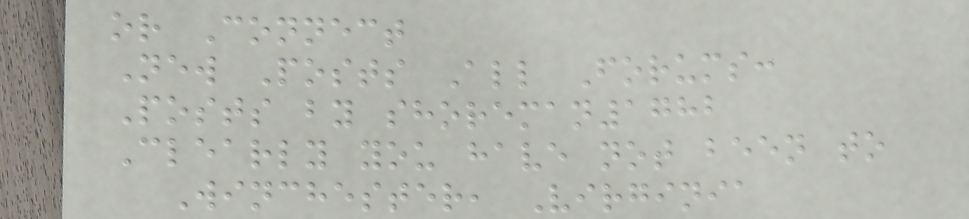or Connect
New Posts All Forums:
Posts by shoreman1782
Clearly you have not been to
Winchester, Virginia
